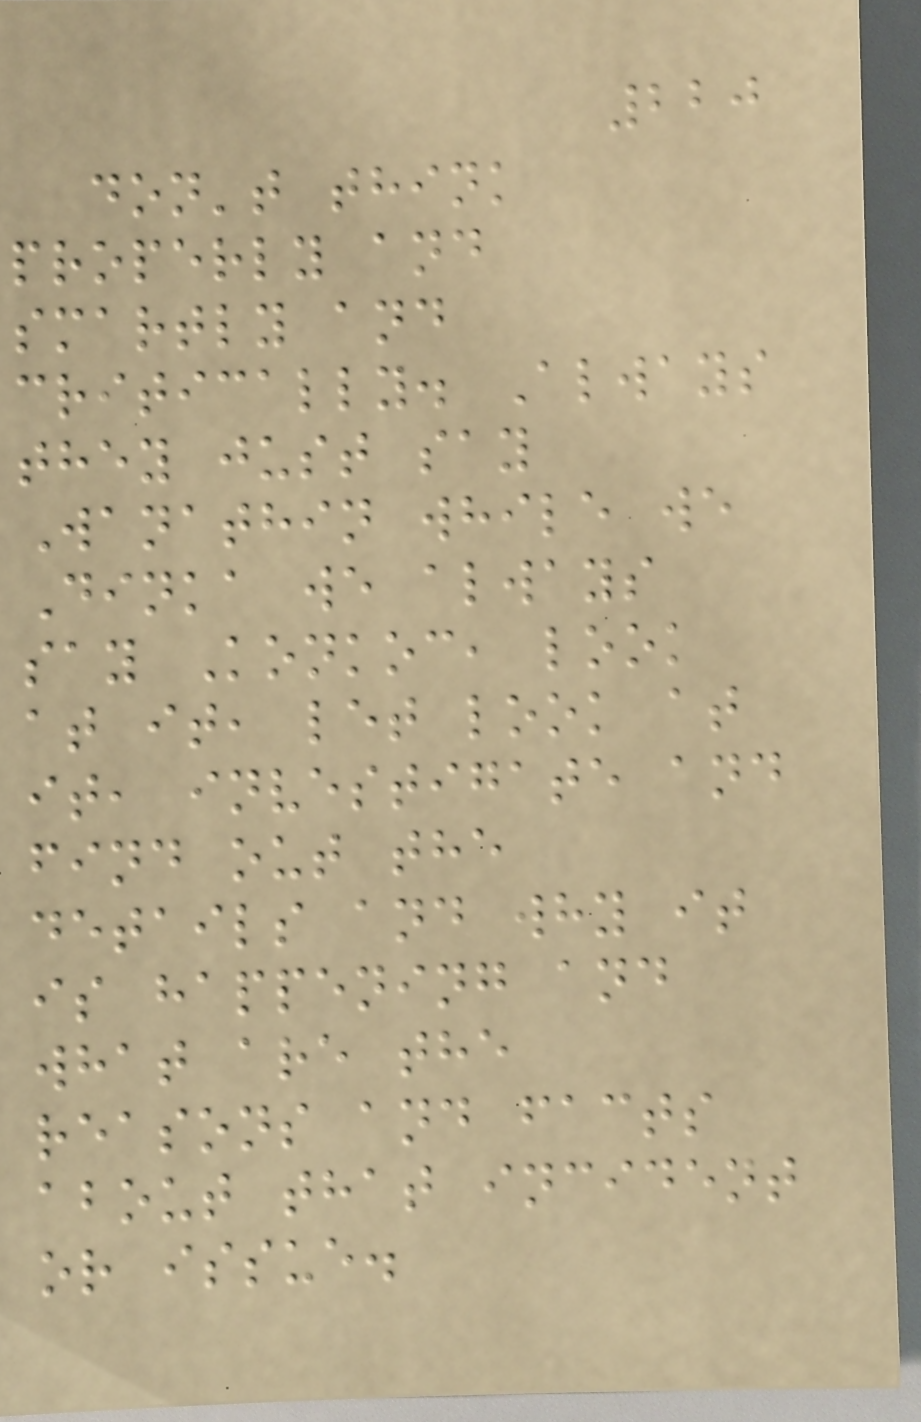220
don't think
properly and
smartly and
critically. Always
they just say
Wanathin while we
Dinka we always
say Konkoc, look
at it, let look at
it, investigate and
find out the
details and why it
is happening and
what are the
reasons and facts
about that incident
or issue.
